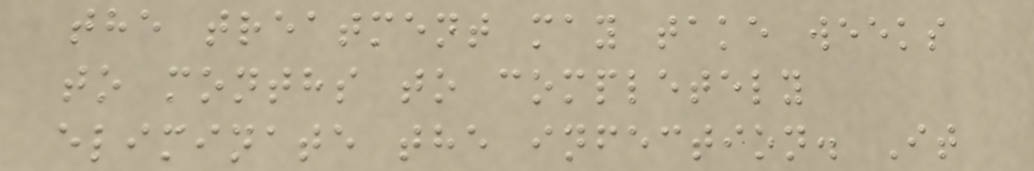the treatment may take weeks
to months to completely
eliminate the infection. It
